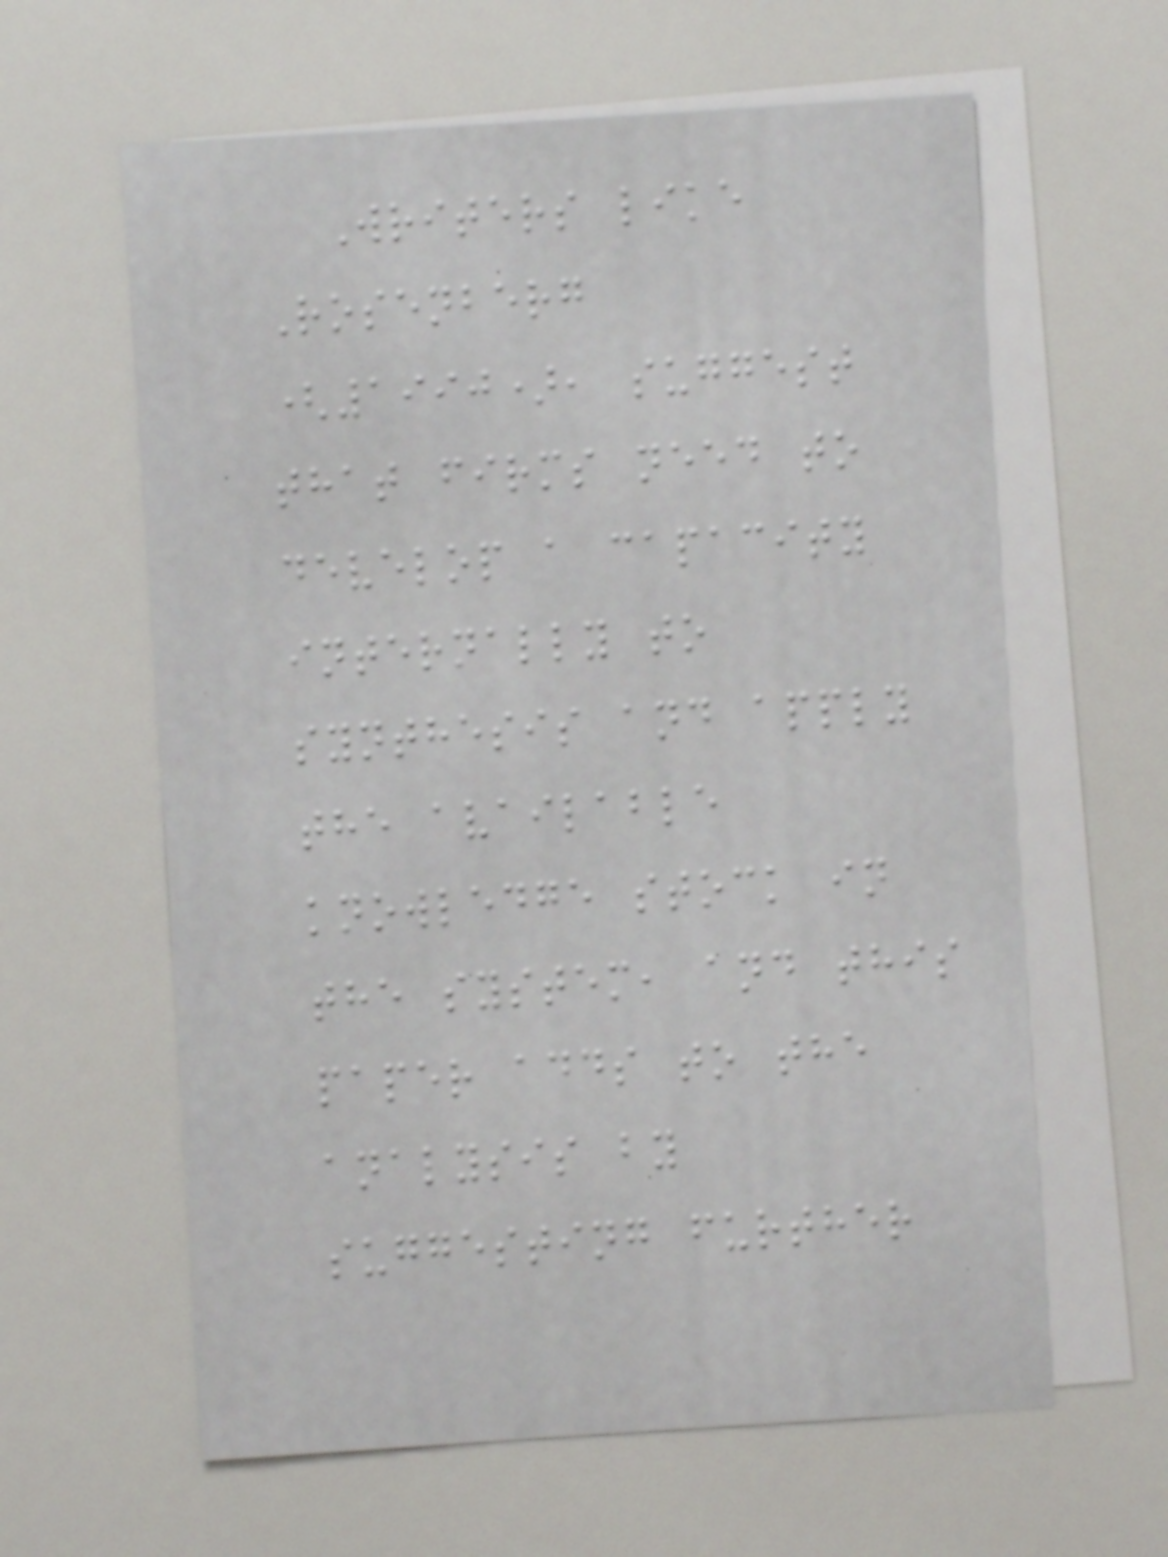Writers like
Rosenberg
(1990), suggest
that firms need to
develop a capacity
internally to
synthesis and apply
the available
knowledge stock in
the system, and this
paper adds to the
analysis by
suggesting further
